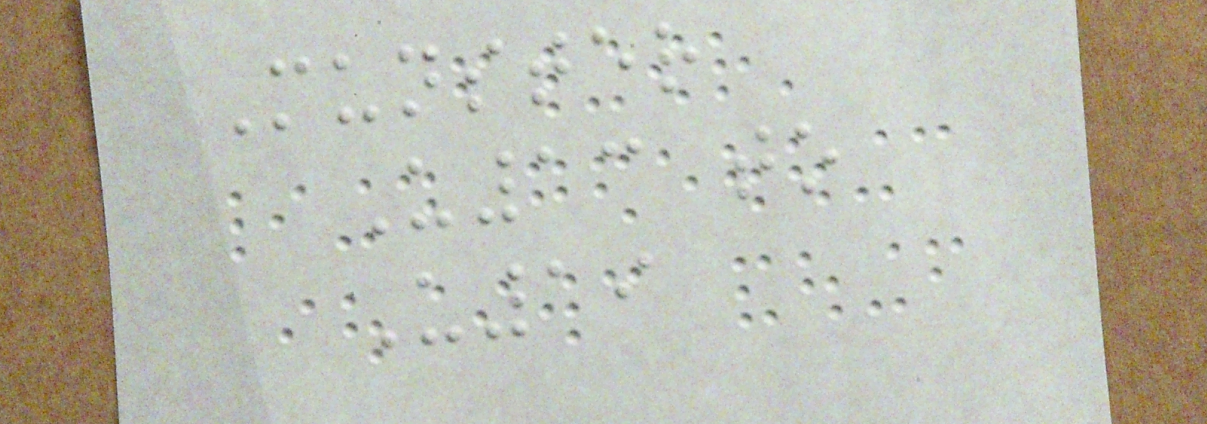Munster
U13 to
U19
